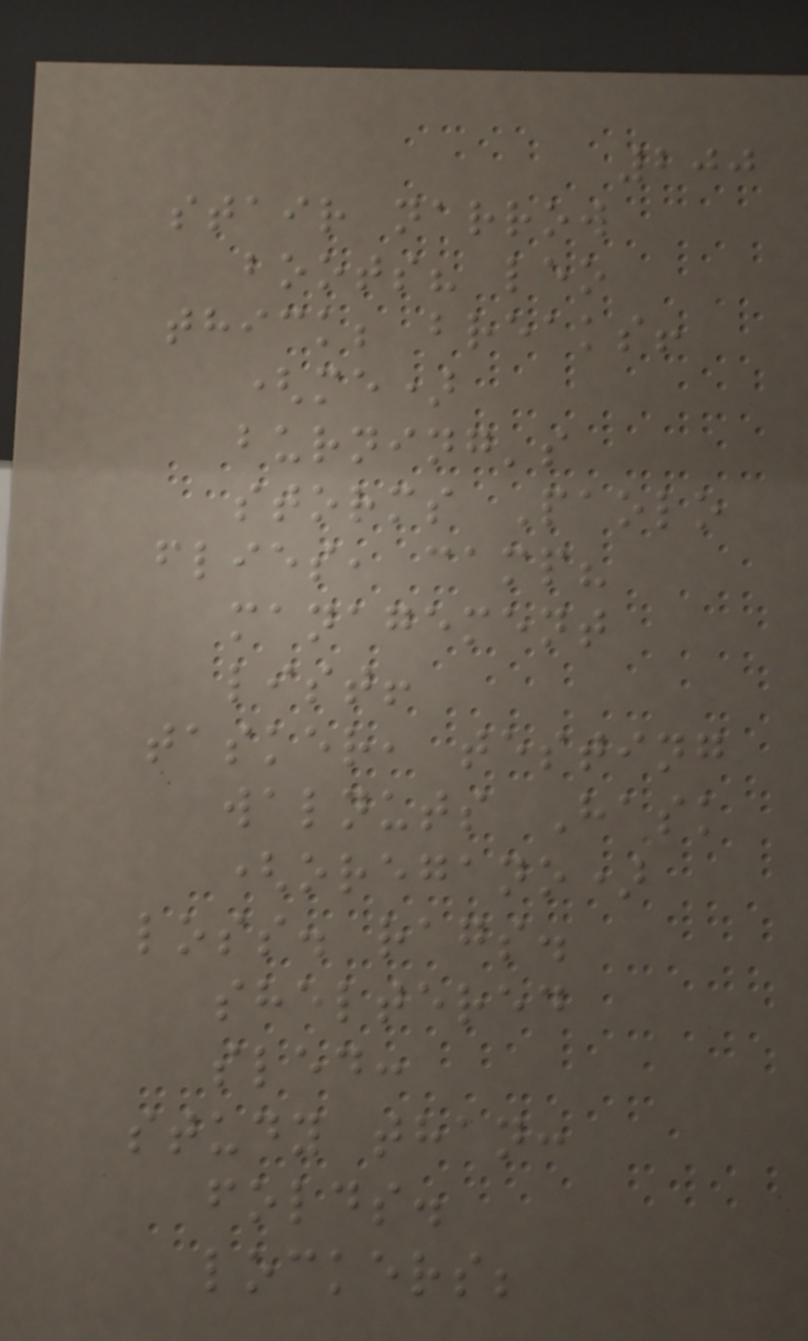200
stair narrow
boots? leo
thick; breaks!
(me)
burning's
storms Paolo
flies, camp?
management
list!
tasker, testing
walnuts Hask
(oregano)
loss. rags.
sheltered
sled:
study than:
folds.
lockers;
